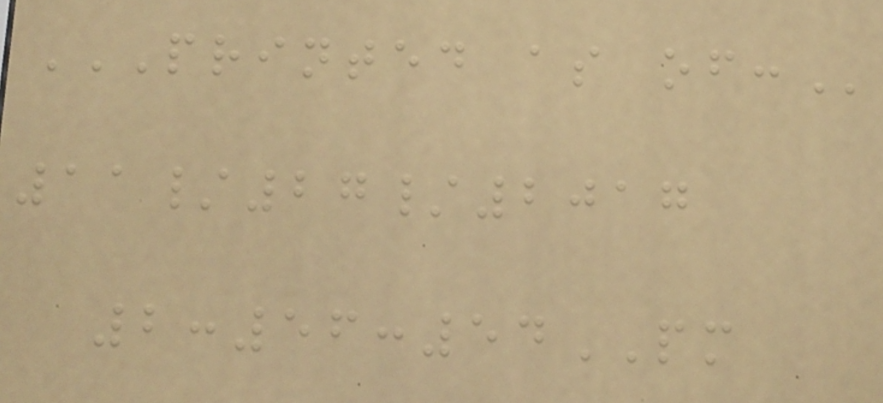PRINTED AS OF:
11/27/2017
2:56:54PM
